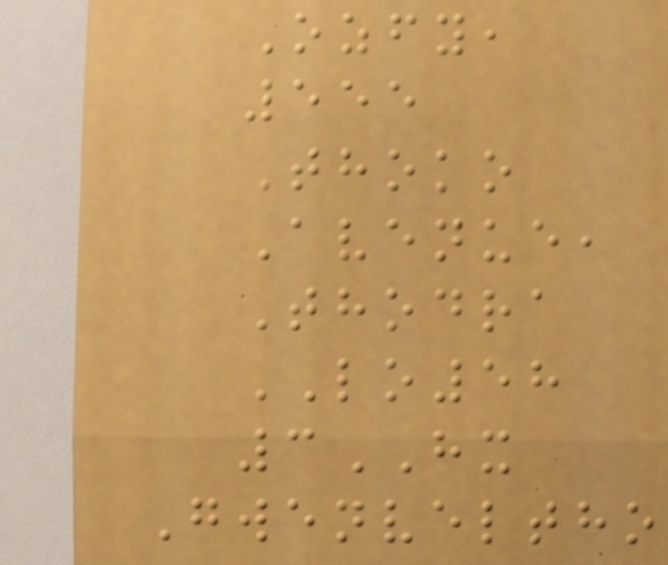Ozfy,
555
Thoko
Avenue,
Thodra
LO58
3HX
Gwenveltho
